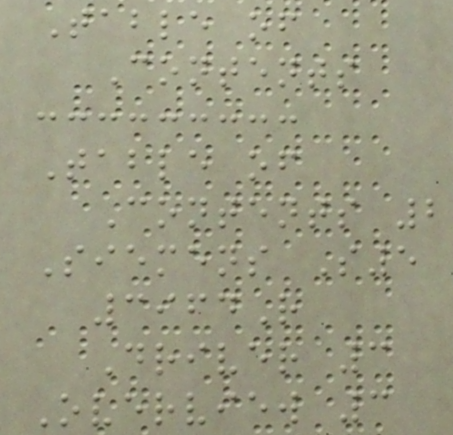Table of
Contents
Table of
Contents 2
Siemens S5
3964R
Driver 3
Overview 3
